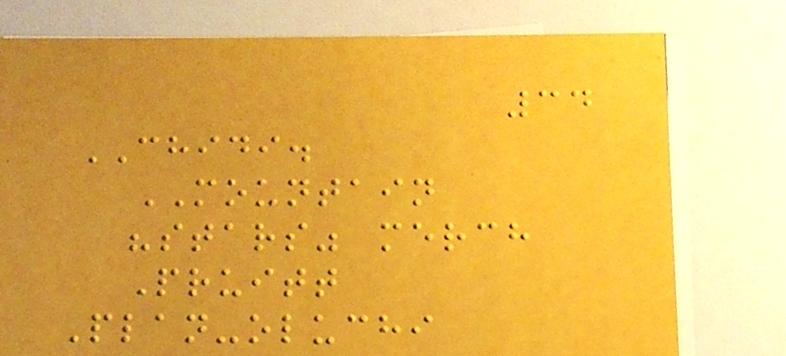34
CHIDI.
MOUNTAIN
"stars" merch
Pruitt
Plan-oluchi
